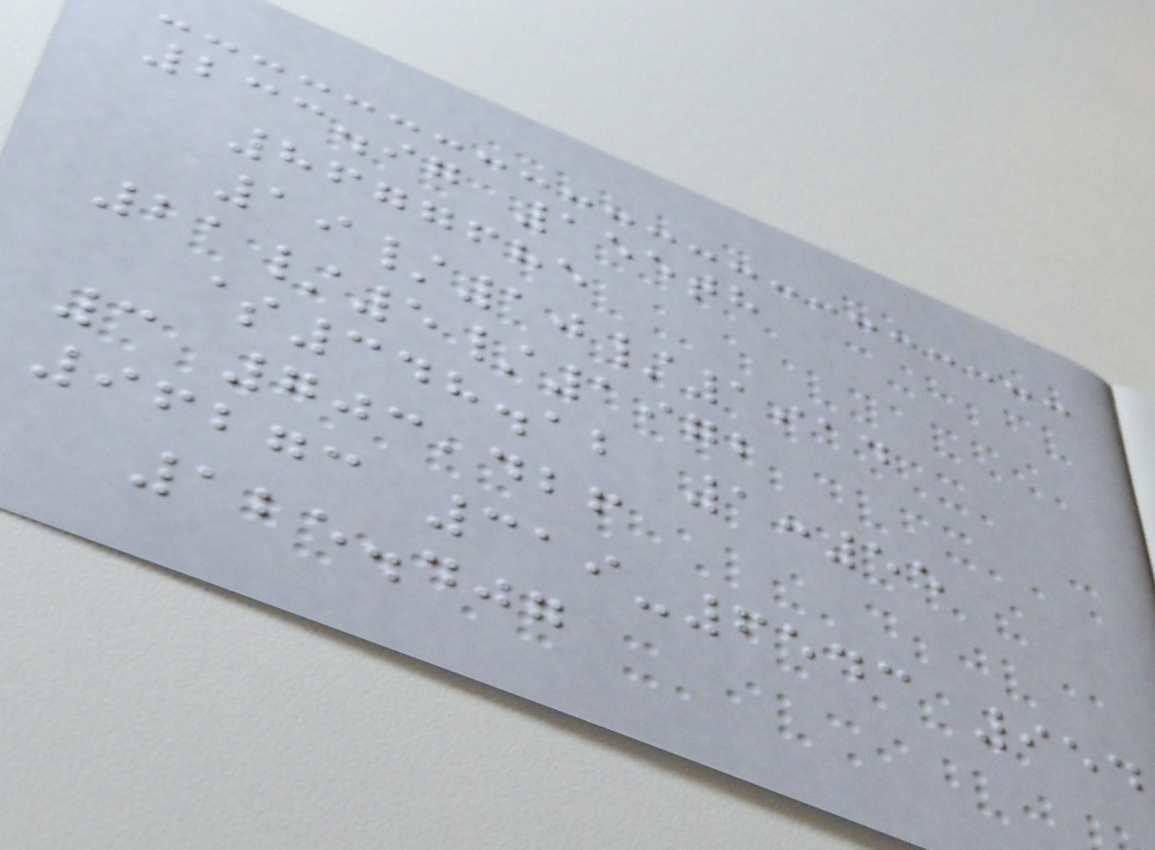233.97 155th
8677685
19/10/1914
21/5/1972
$348.12 1:55
3 703,426
96273 319-6543 954
125.407
